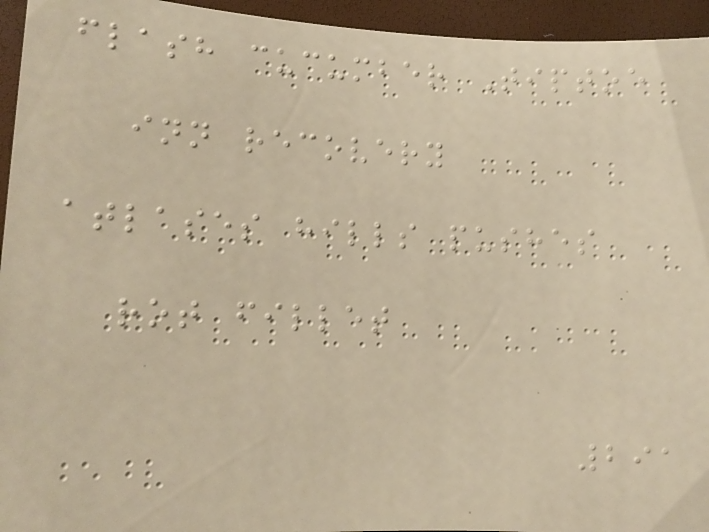flash cucumber Tiptoe
inn recovery
atlases hills pushes
rot fillet
291
